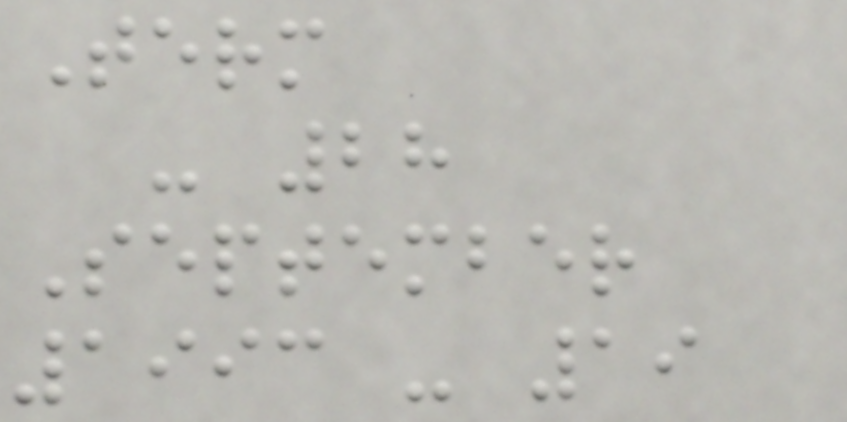Term
- 28
September
1993 - 19
